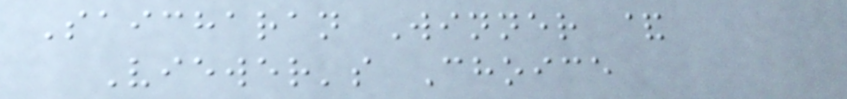Saicharan Winner &
Viewer's Choice
